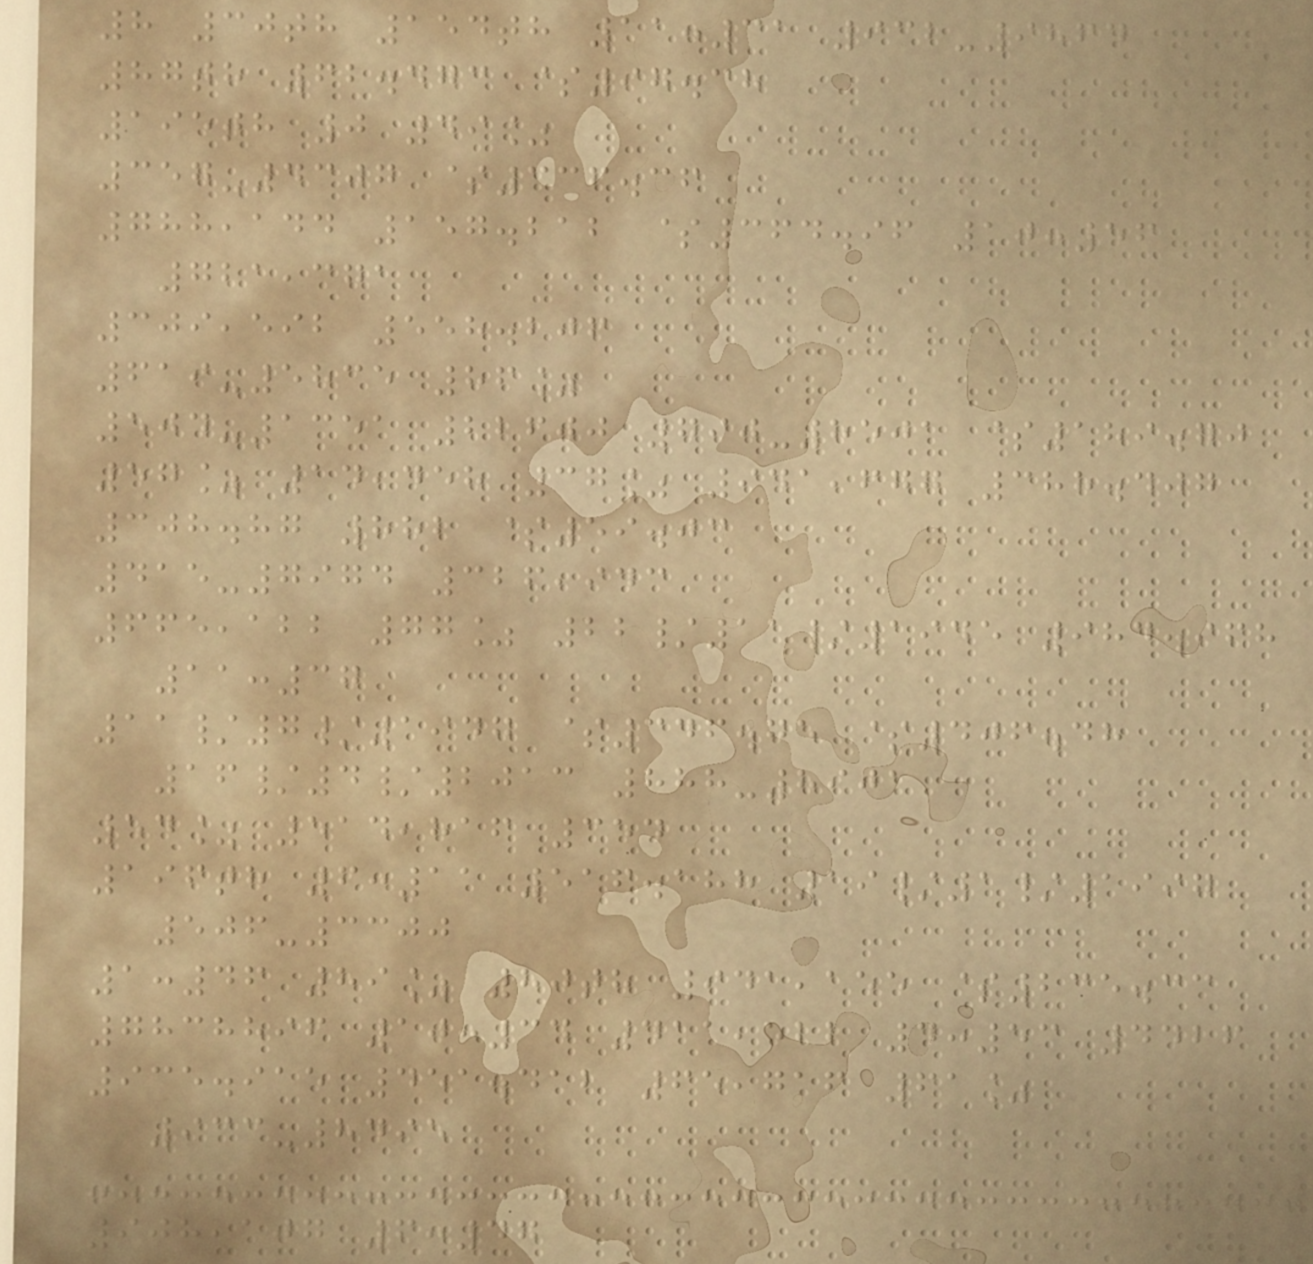8 30th 154th 11:31 932-9864
87th 62.473 $97.38
195th 0 49%
357-4307 $336.36
788,144 157.212 $364.96 10:56
721,371
309,592 558.206
619-5835 86%
504-1351 22600 790-8501 $189.70
57% 14,458 37% 941,677 388.407
308.87 882 $59.03
415-7974 326,943
665,122 77% 22/11/1945 984.968
11:37
11/7/1947 $346.75 $406.48
16/4/2013 888-8901
54% 514,816 354
196th 6:11 516.188 19/1/1997
506-3300
1:46 89% 80th 941,155 $235.33
7838896 10:34 411,522 4:53 4426
935.915 451.412 65,716 61%
933-8495
908,107 6:47
